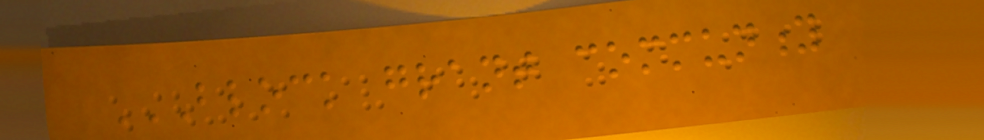BLOCK GRANT COMMUNITY
